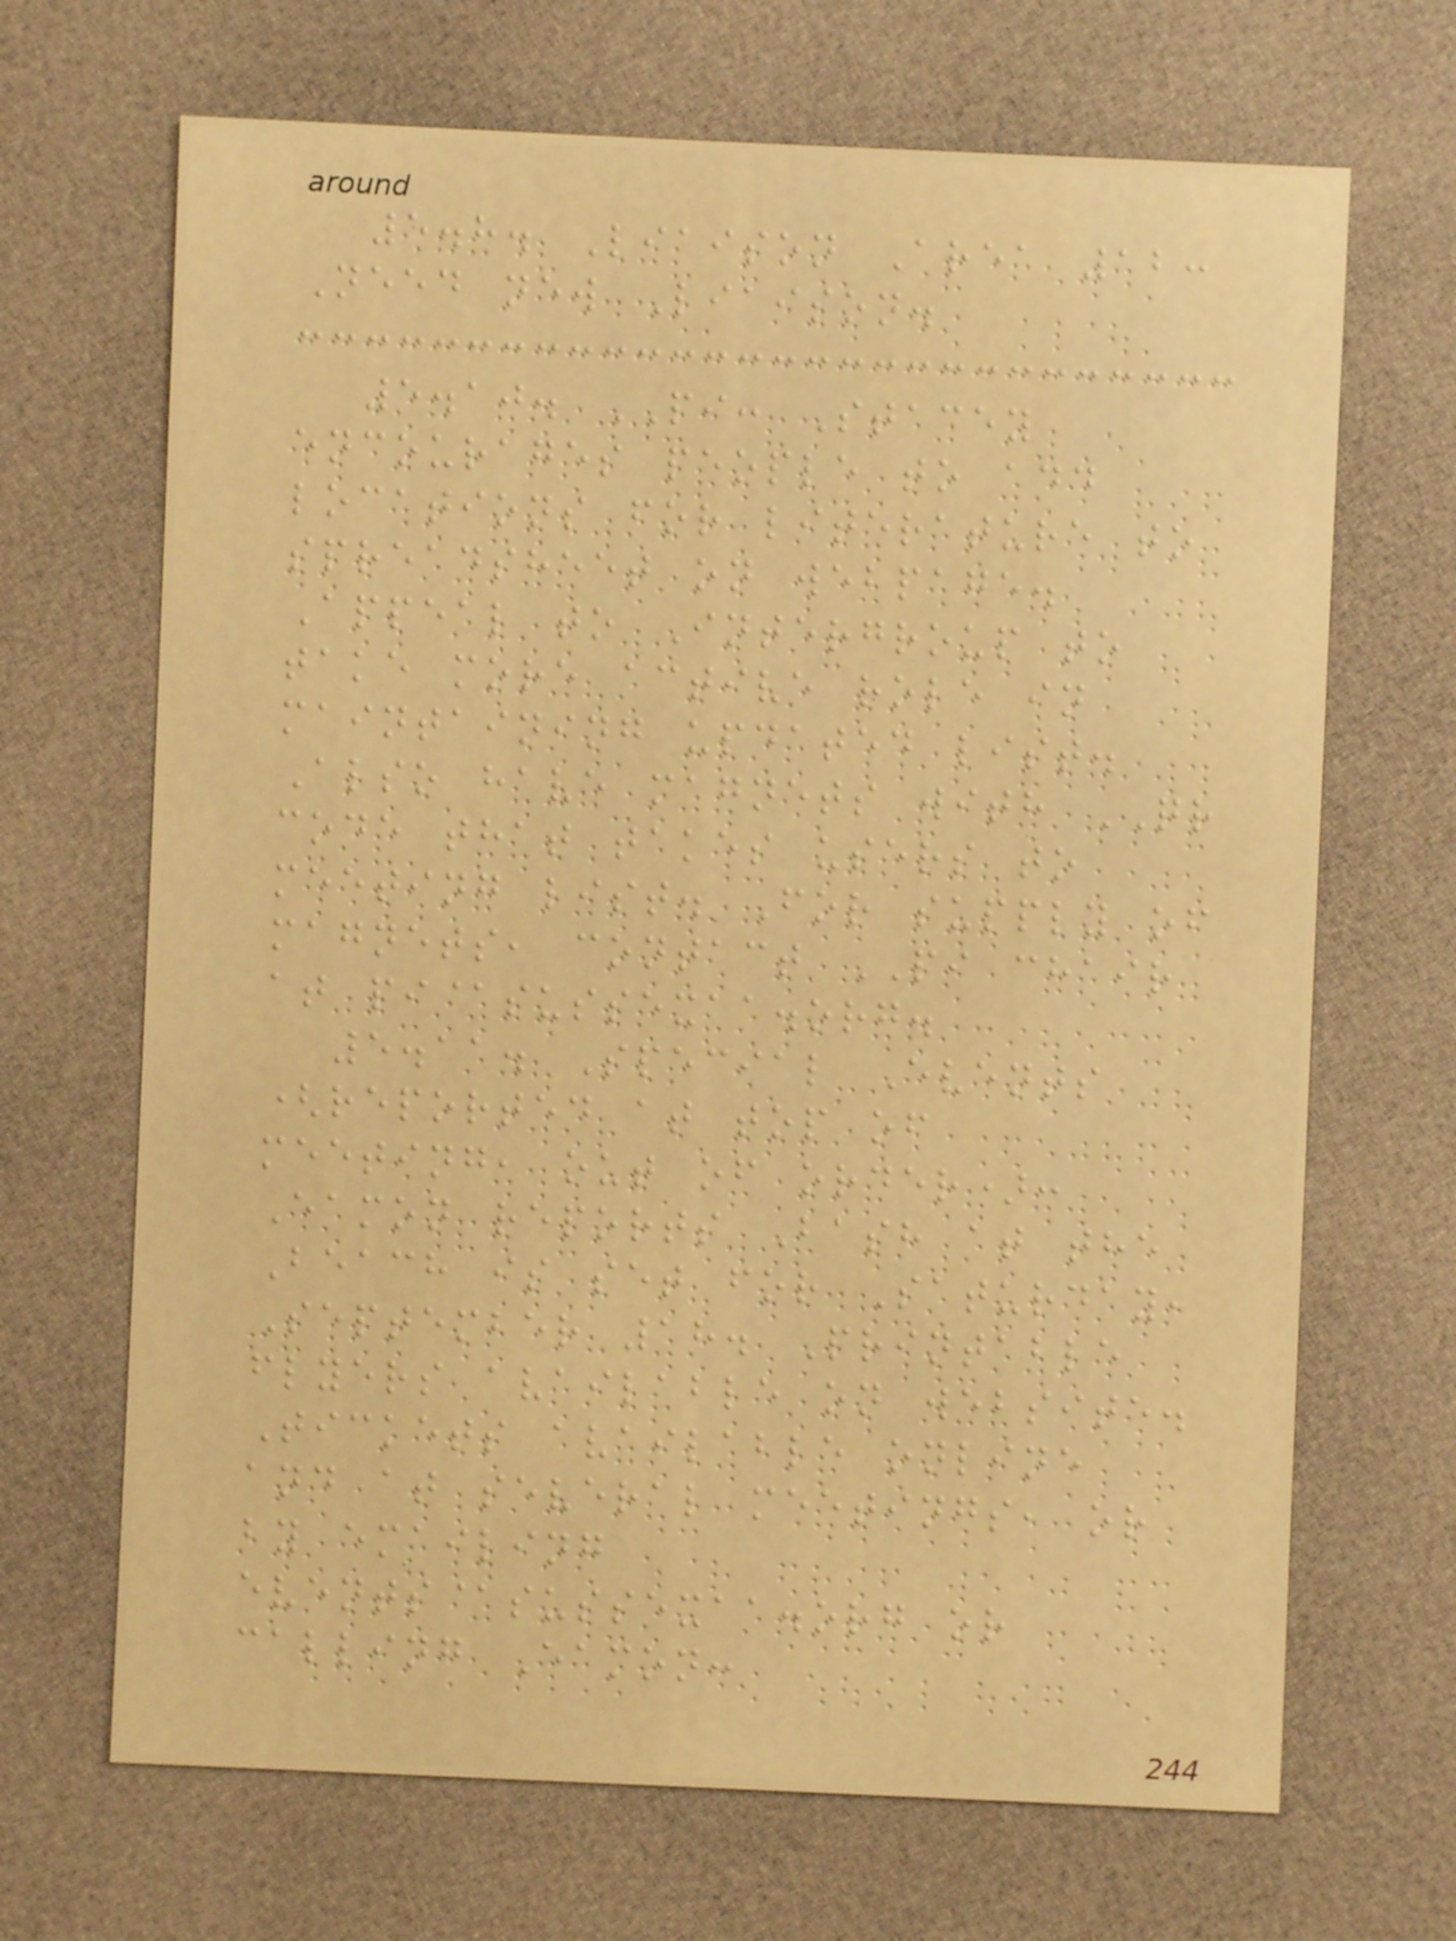5.8. Liaison Area 12:
Need new Liaison.
5.10. PI: Stacey
encourages people to add
locations for literature to
spreadsheet on webpage.
Appeal to Intergroup to
take more active role in
maintaining updated list.
Also have magnets with QR
code that takes users to
meeting list. For supply of
magnets, contact PI chair
at pi@sussexaa.org.
5.11. Special Events
(reported at top of
meeting, out of order):
Eamon reports Bash at the
Beach is set for Saturday,
September 18. Printable
flyers available on website.
Tickets available online
and at several meetings, or
by emailing
events@sussexaa.org or
calling Eamon:
